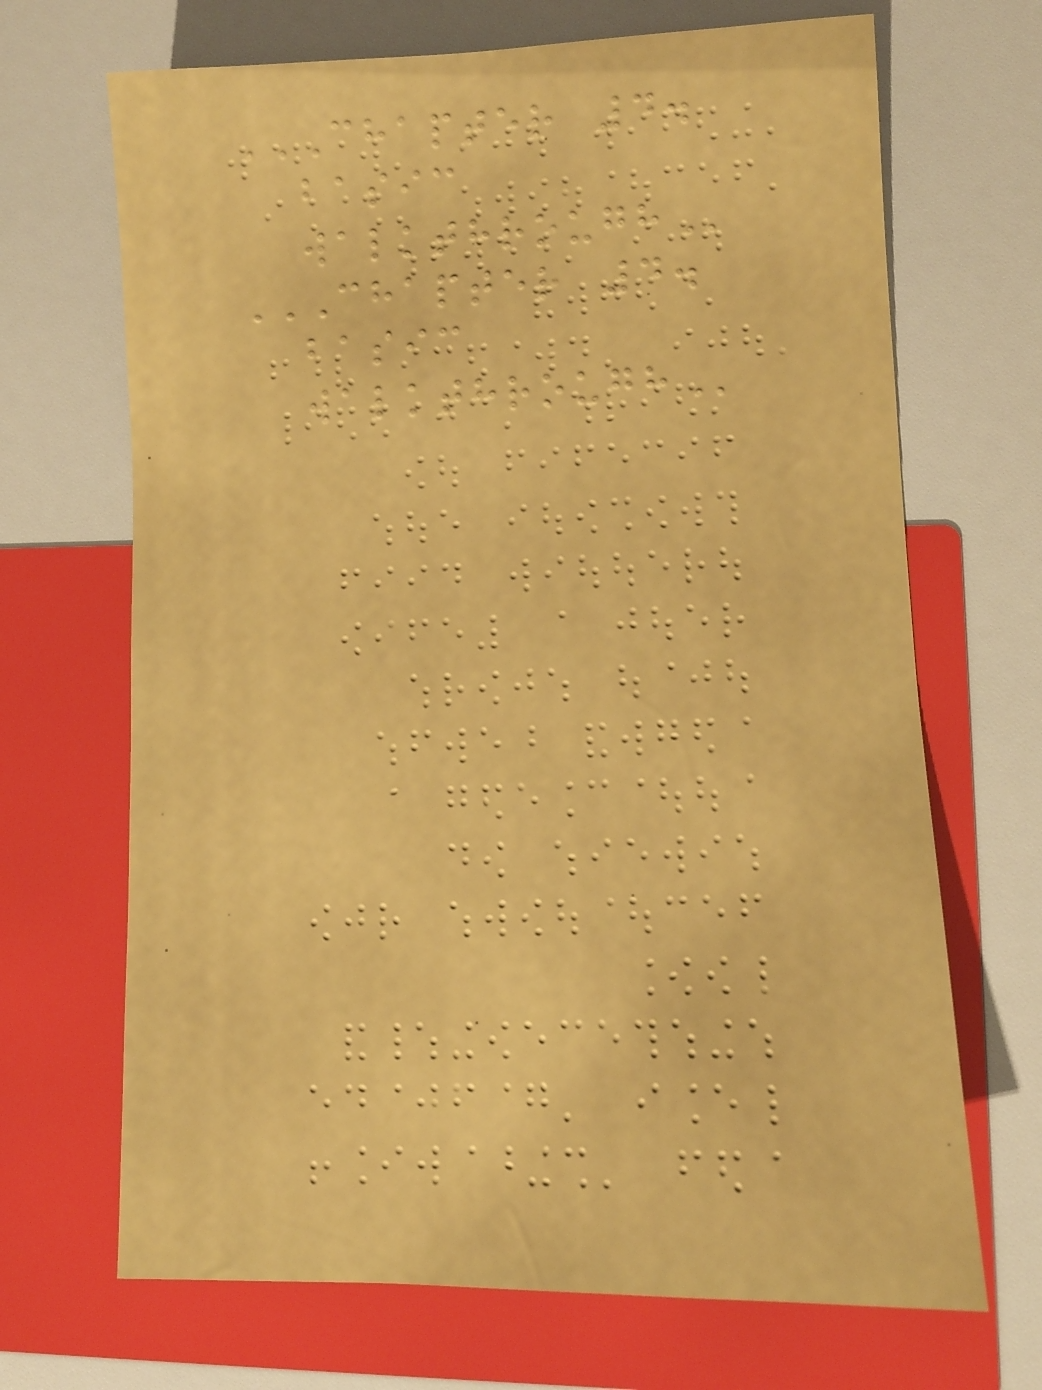CHAPTER 4.
BASIC
WALKTHROUGH
CHAPTER 4.
BASIC
WALKTHROUGH
